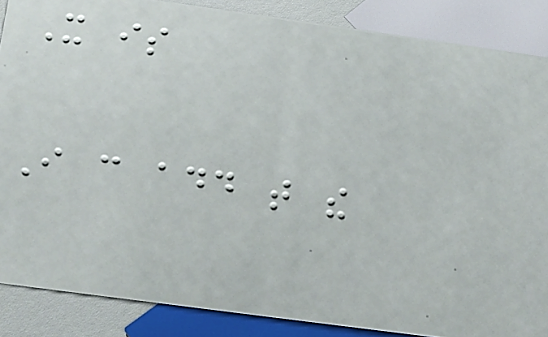It is
I can add that the
